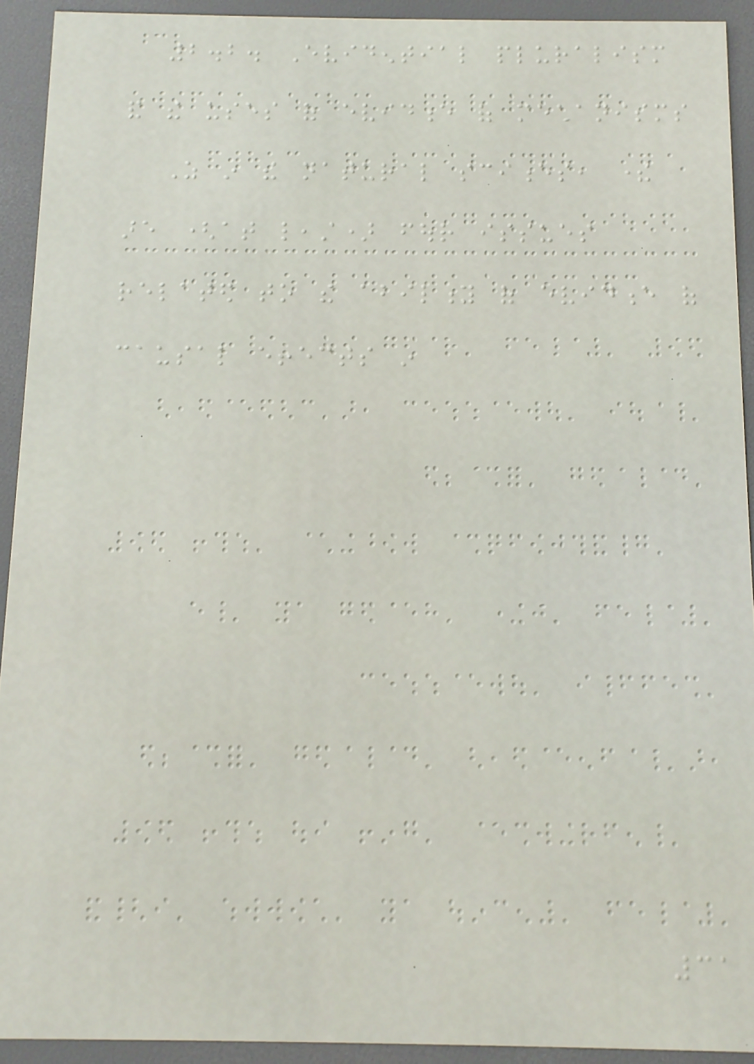2.2. Evidential pluralism
and the uses of evidence of mechanisms
As in the natural sciences, there
are (at least) four issues
related to the ability of evidence of
causal effects in
31
